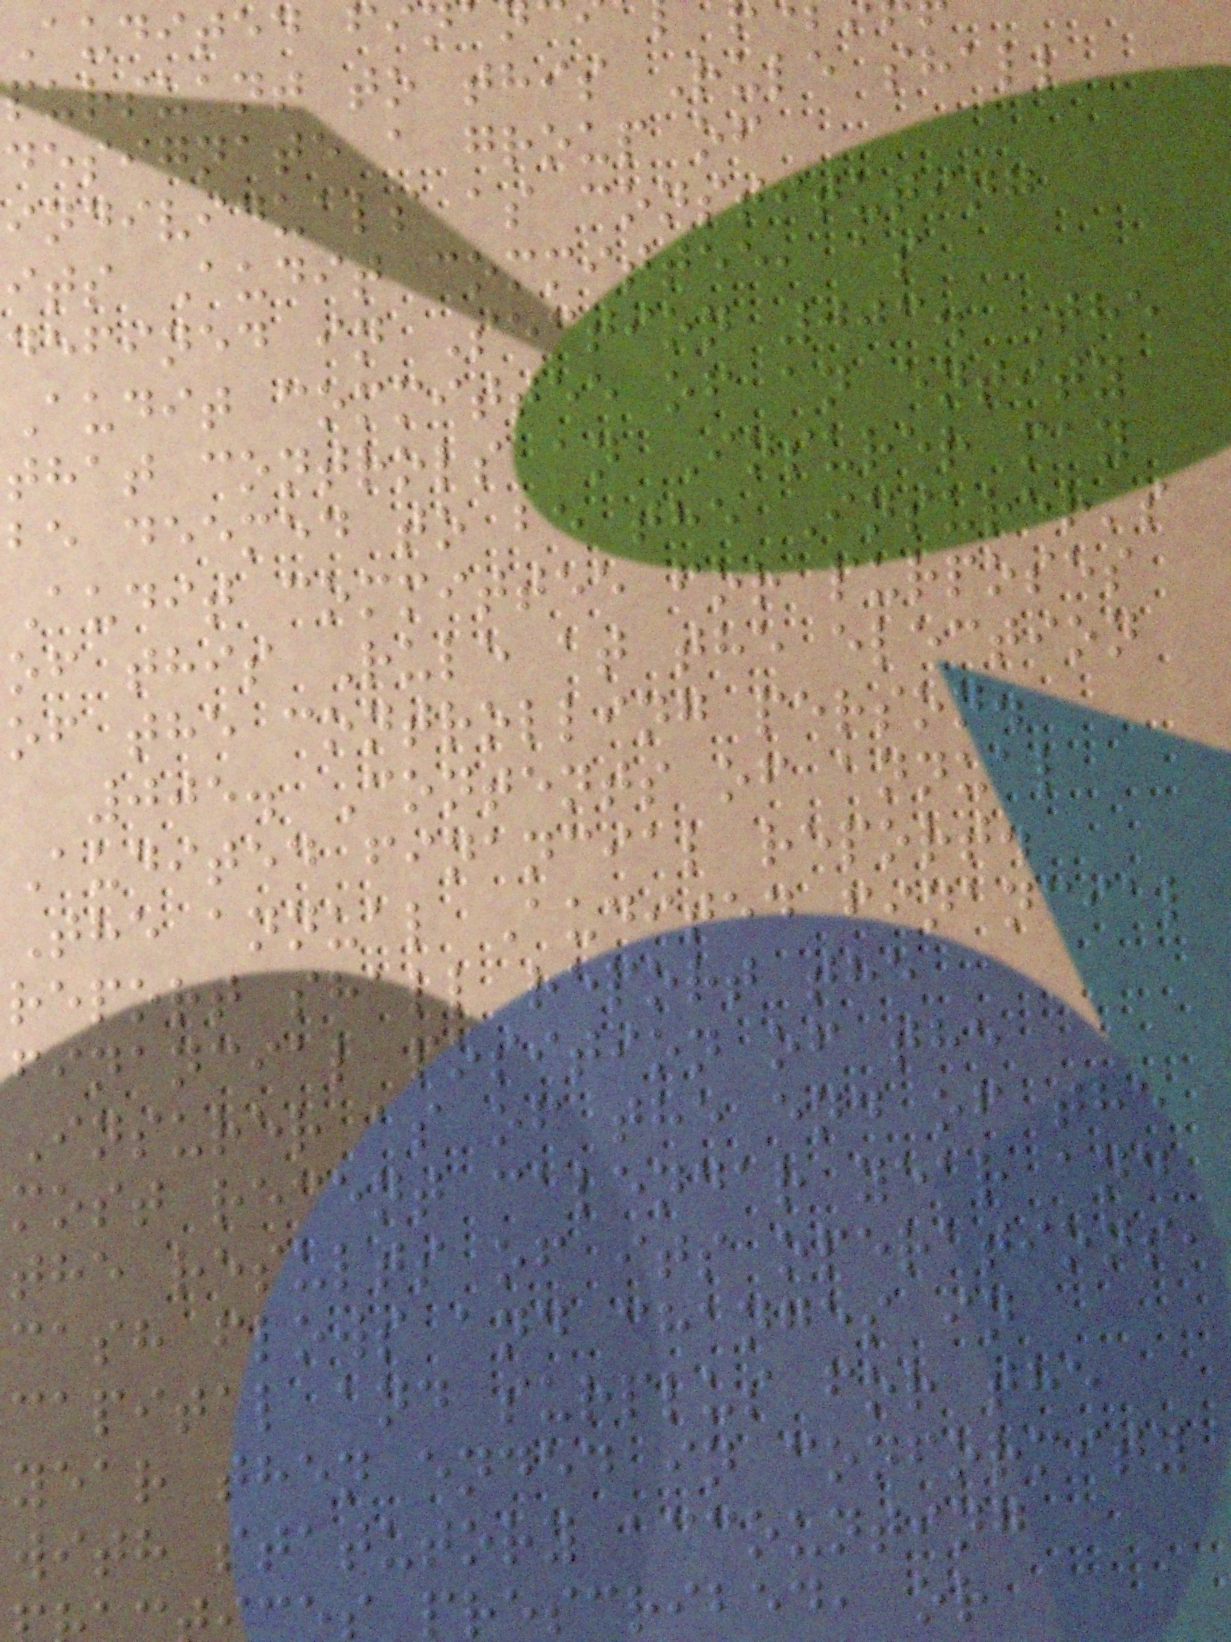Audited fin
pursuant to this Rule shall
designate a group of
individuals as constituting
its Audit committee, as
defined in Section 003. The
Audit committee of an entity
that controls an Insurer may
be deemed to be the Insurer's
Audit committee for purposes
of this Rule at the election
of the controlling person.
005. Contents of annual
Audited financial report.
The annual Audited financial
report shall report the
financial position of the
Insurer as of the end of the
most recent calendar year and
the results of its operations,
cash flows and changes in
capital and surplus for the
year then ended in conformity
with statutory accounting
prescribed, or
